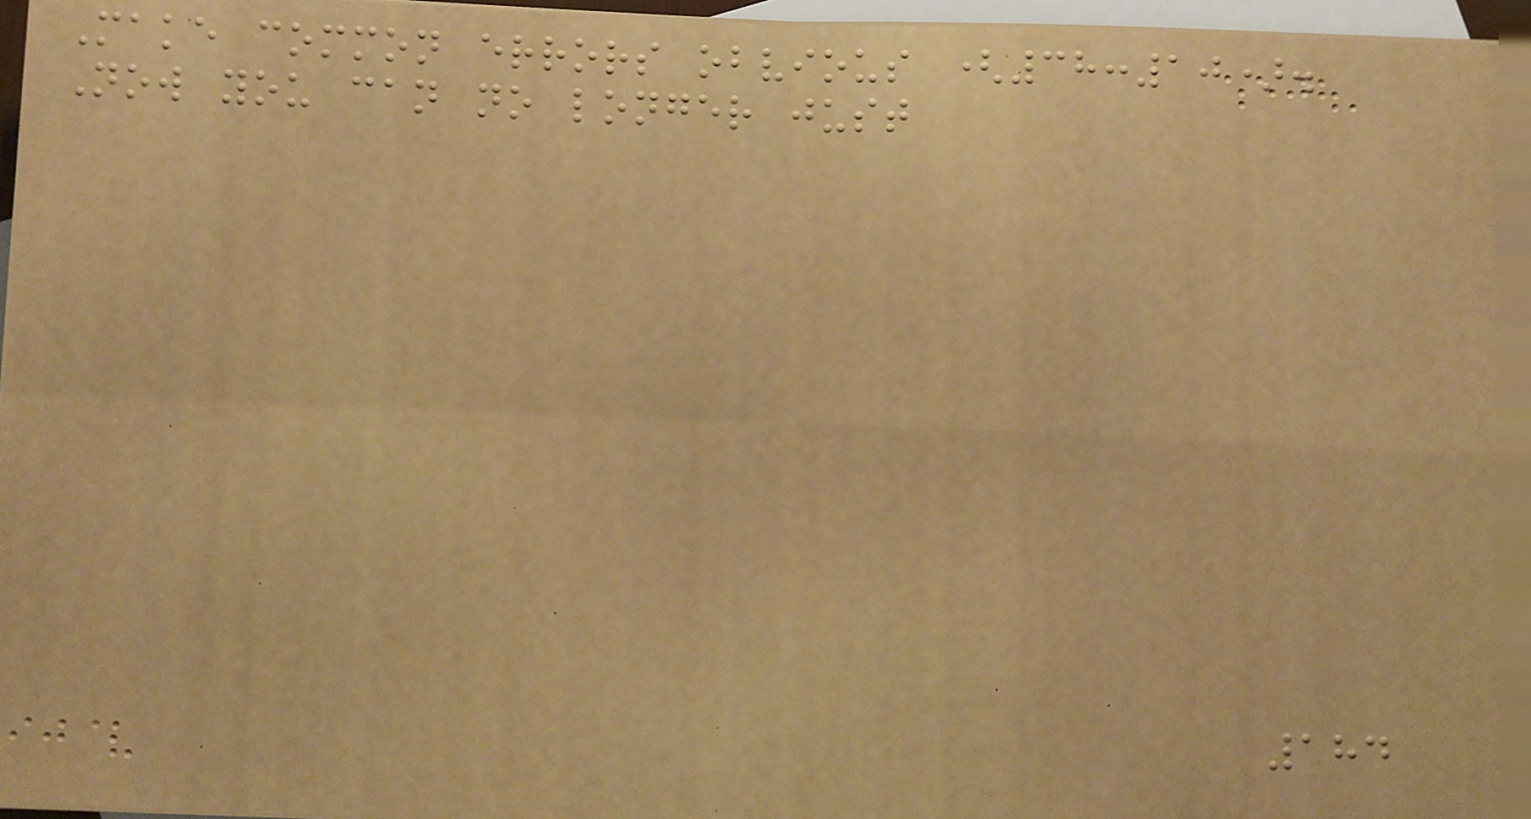Make common errors obvious (38:10).
Now you can no longer just
184
